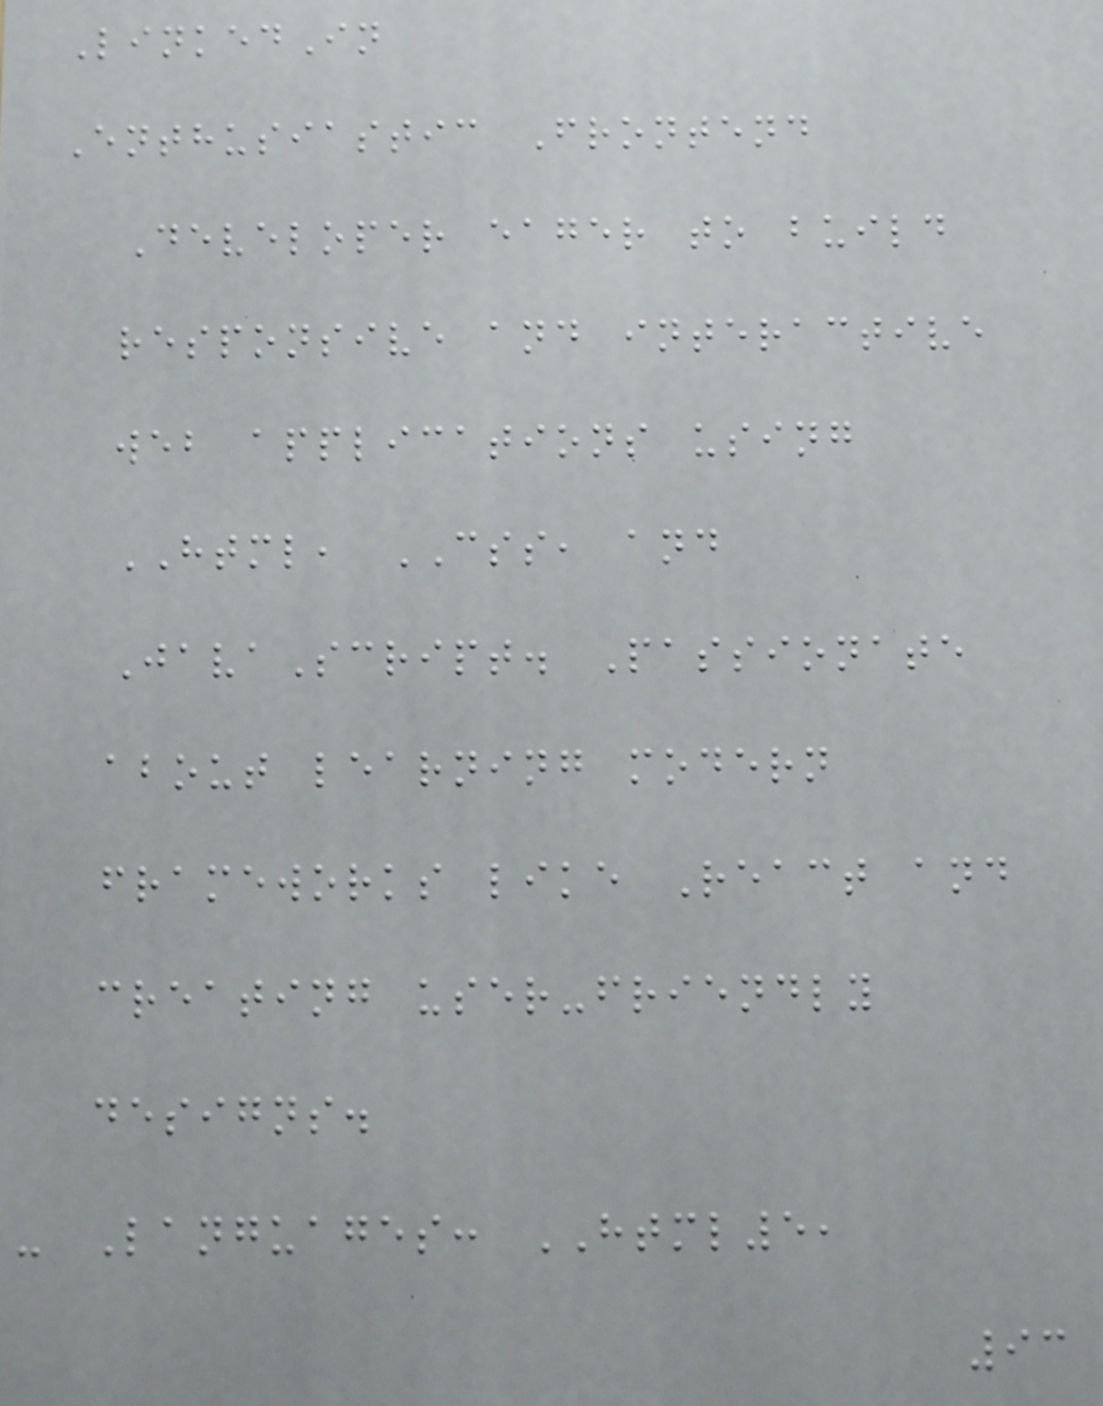LinkedIn
Enthusiastic Frontend
Developer eager to build
responsive and interactive
web applications using
HTML, CSS, and
JavaScript. Passionate
about learning modern
frameworks like React and
creating user-friendly
designs.
- Languages: HTML5,
93
